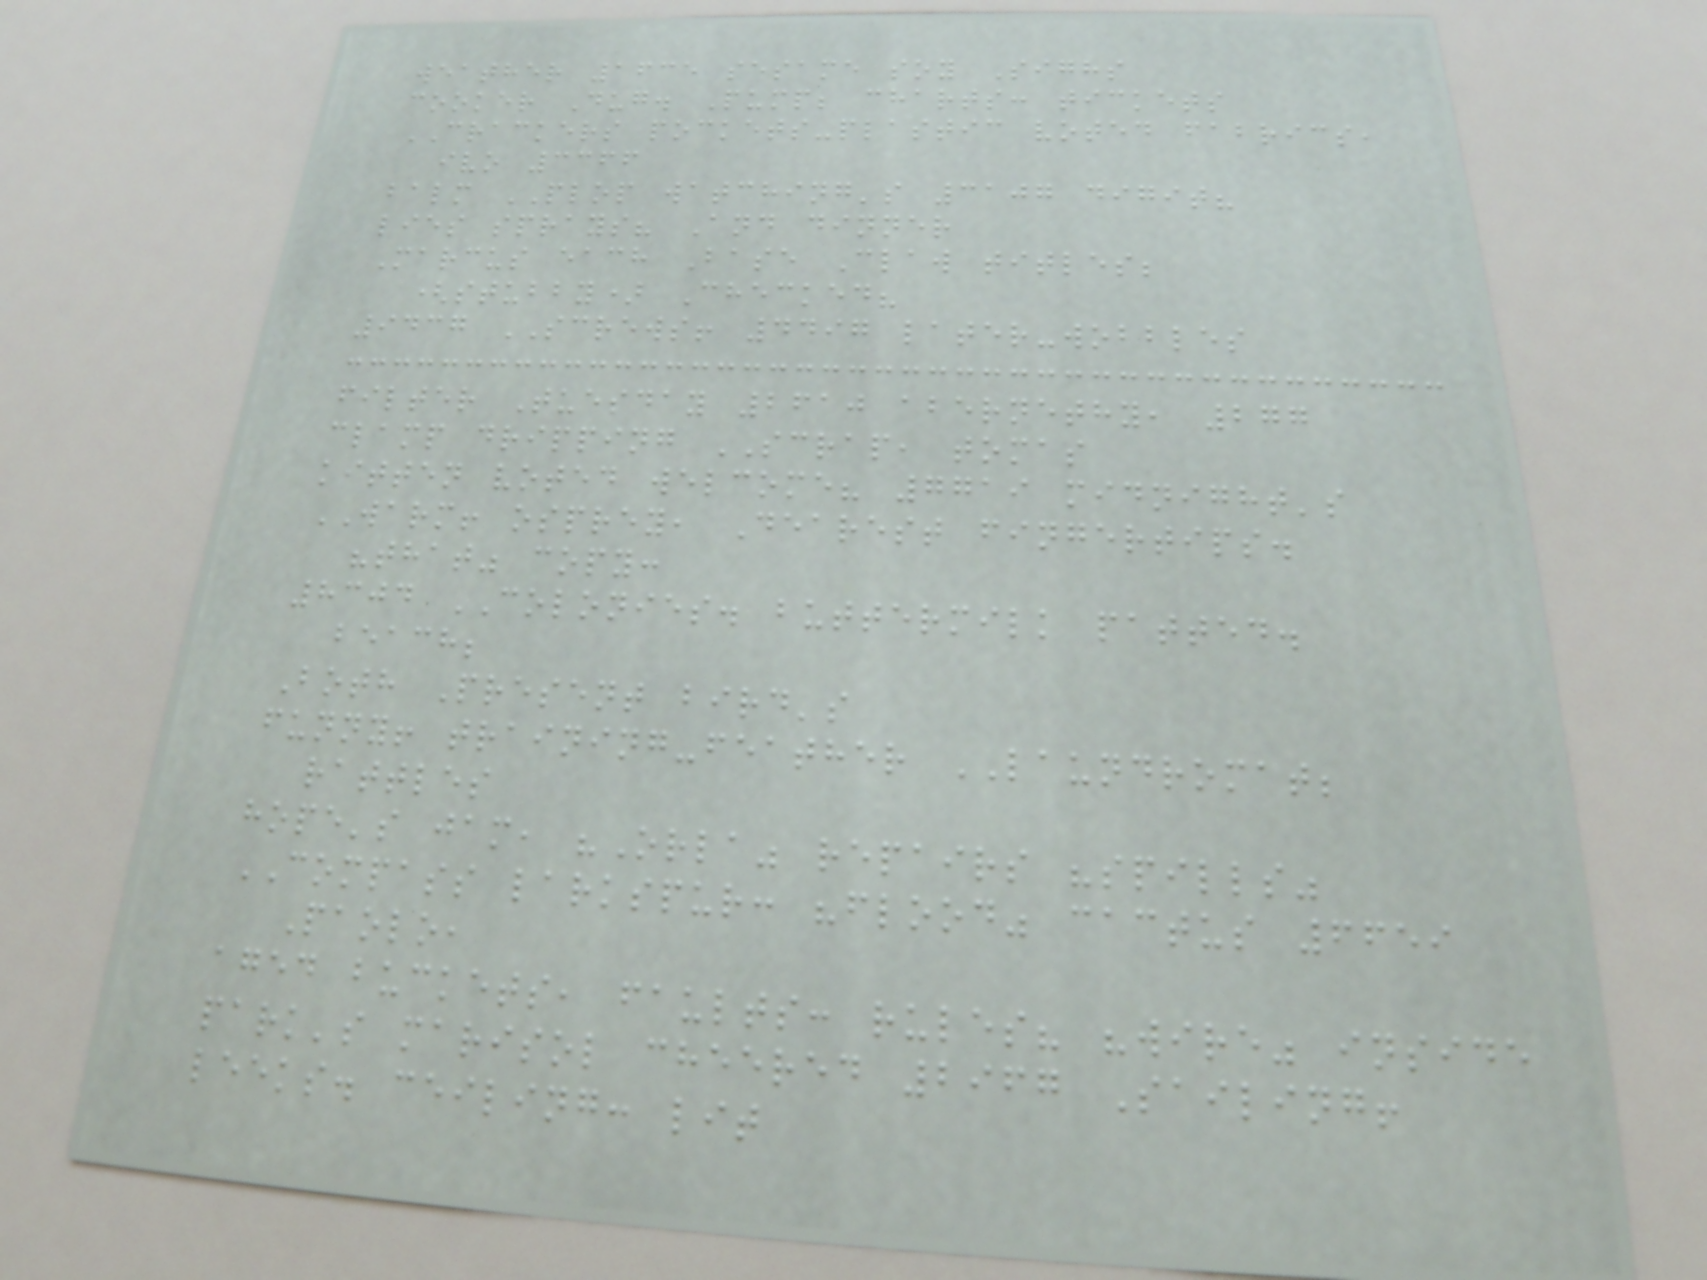weather 1635 sesame soy Sighs
cooker Dug. Pump; charts: tickets
CRACKERS pockets-plastic voted fabrics,
ivo 3366
balm PLOP watching's 3107 digit?
lies sprays? And dinner
Marcus each Base Claw titles;
(stubby) Checked?
9437 SCREWS! 4497 later-wobbles
filter Tuesday 2610 abernethy, 277
clamp dripping SCRAP, tomas
kitten voted welcome? 7719 midnight's
WARM! osprey, Dearest fingertips.
"that" copy:
8304 COLONIES. buttermilk patted.
beach;
Both Present bird's
funny! training-feather LAUNDROMAT;
rattles
hope's jam, "Orla" repairs "spills"
COMPASS larkspur: "flood" cactus 6659
Paolo,
aged buckets, faults: rules? "wire" inside
park's marisol cheered 2967 Sailing!
leeks. ceiling: lit
